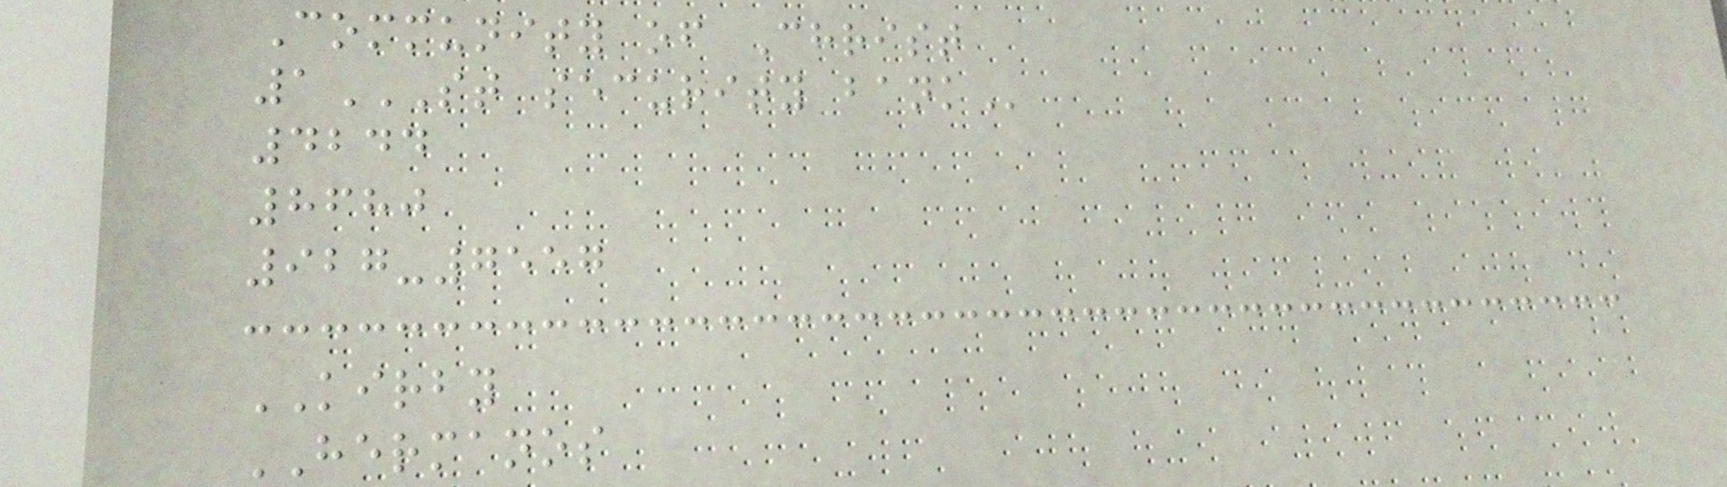Community of Christ
1ST SECURITY BANK
4244
8680
927-7557
KIRBY
HERMANOS
